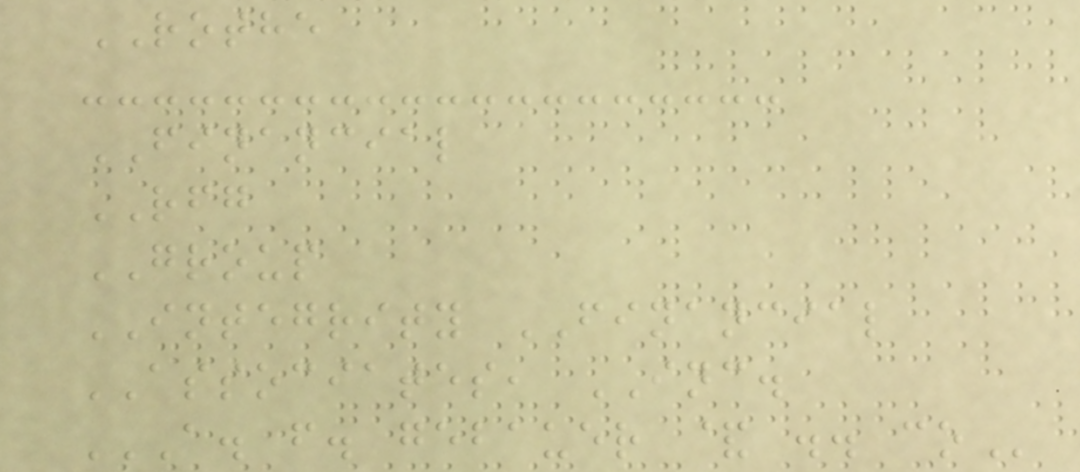ROTHE
FINANCIAL
RFG
GROUP
INTEGRITY FINANCIAL
ASSOCIATES, INC.
A. F. GEBAUER & .. CO
